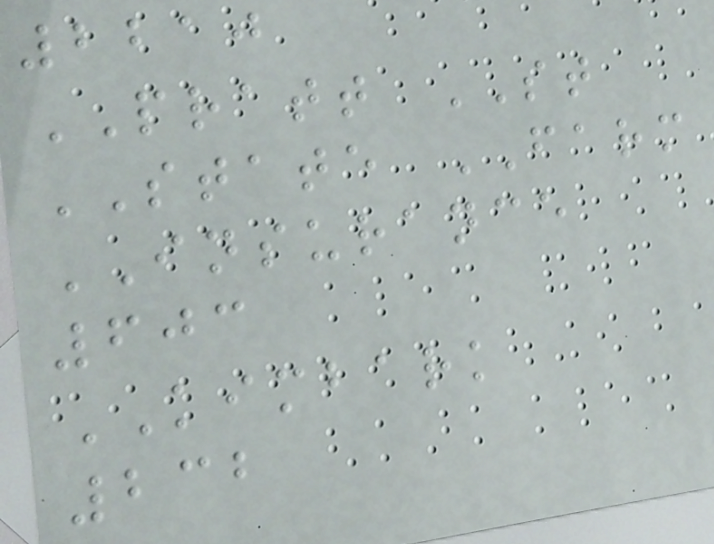2210
PRATT ST
STATE FARM
INSURANCE
603
KIMBARK
232
